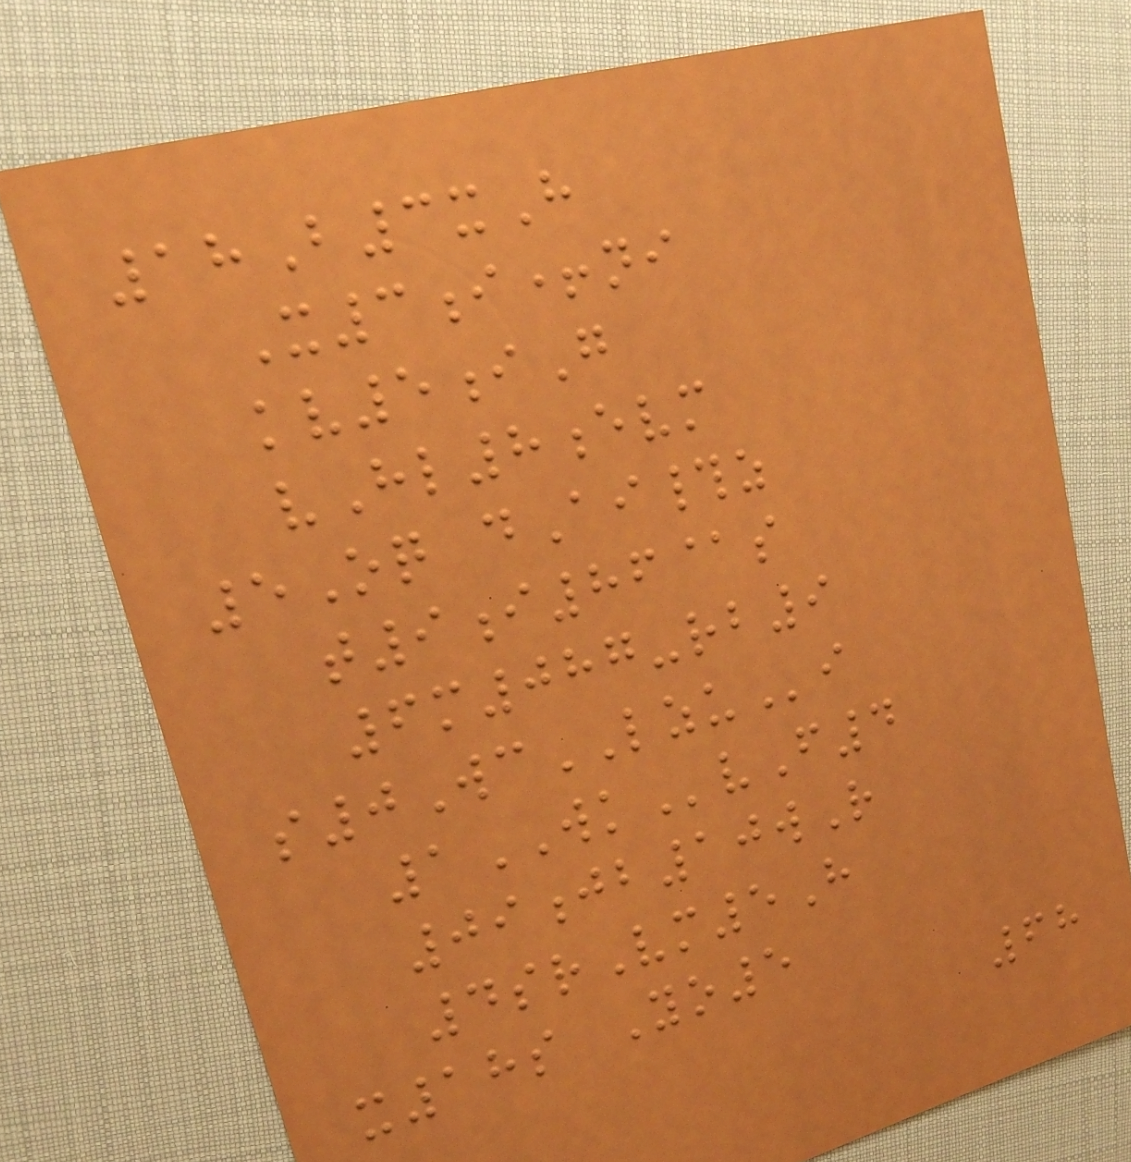18B3xH
X3i+ni
kv5iG
vHl8evm
5Oq dAi#z
t9i86@s
6m087-rb9
s0WcLZUi
1WKvF4
09jb10wR
4srVm5H
x18s Yo5
68
